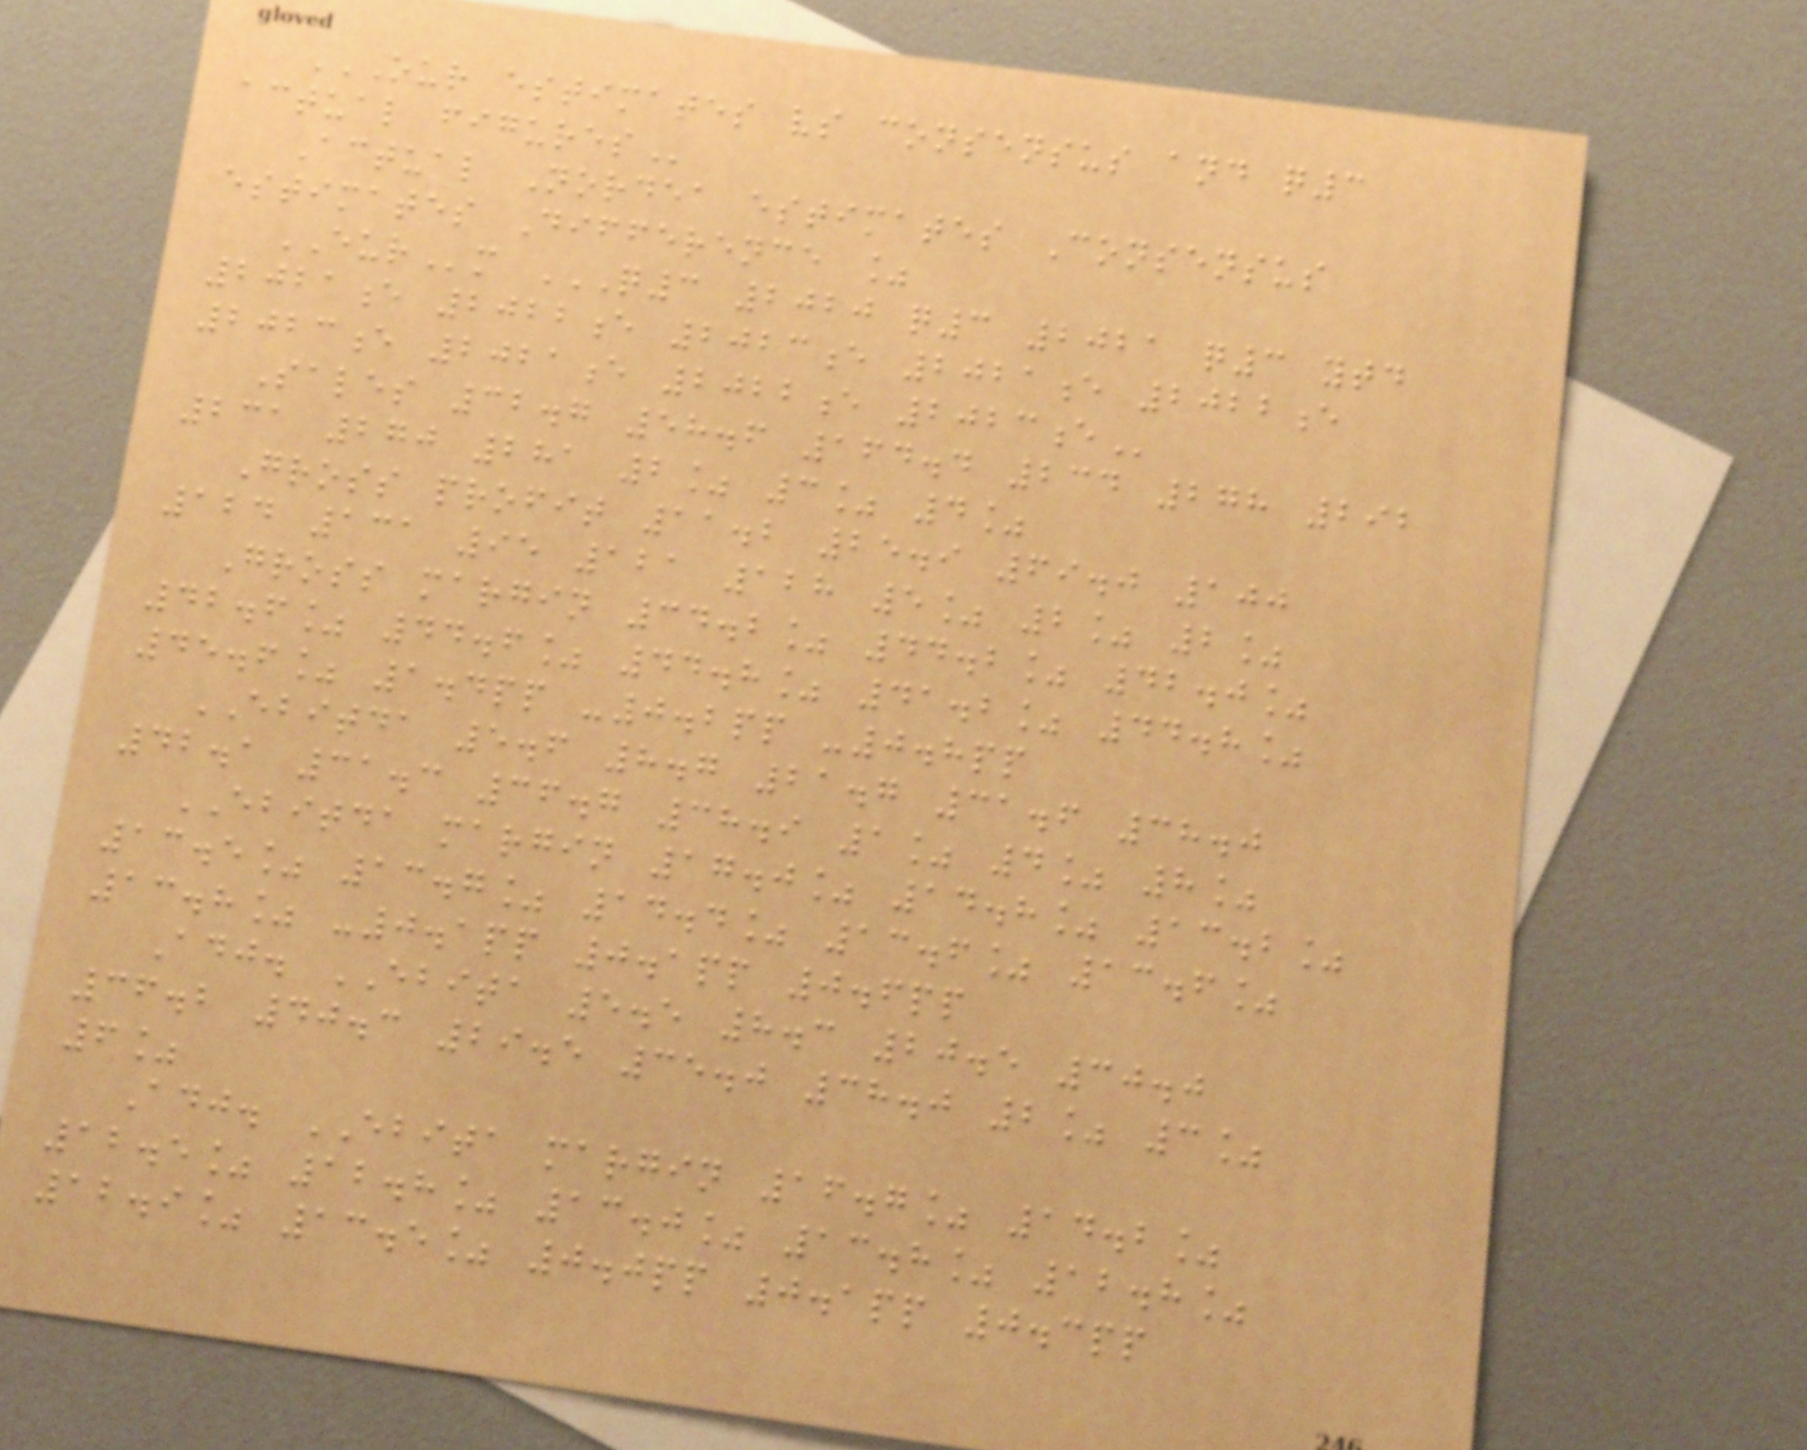OUR ESTIMATES VS CONSENSUS AND Q3
ACTUAL FIGURES
Actual Nordea estimates Consensus
estimates Difference %
EURm Q3 2020 Q3 2021 Q3 YTD
2021E 2022E 2023E 2021E 2022E
2023E 2021E 2022E 2023E
Sales 32.7 58.6 164.4 234 278 292
231 270 281 2% 3% 4%
Gross profit 11.2 25.9 69.0 100
124 131 95 121 128 5% 2% 2%
Gross margin 34.2% 44.2% 42.0%
42.6% 44.6% 44.8% 41.2% 44.8%
45.6% 1.4pp -0.2pp -0.8pp
EBITDA 5.6 8.7 21.7 31.6 38.0
42.1 31.3 36.7 38.9 1% 4% 8%
EBITDA margin 17.0% 14.8% 13.2%
13.5% 13.7% 14.4% 13.6% 13.6%
13.8% -0.1pp 0.1pp 0.6pp
Adj. EBITA 5.5 8.3 20.5 30.0
36.2 40.3 29.5 35.0 38.0 2% 3%
6%
Adj. EBITA margin 16.7% 14.2%
12.5% 12.8% 13.0% 13.8% 12.8%
12.9% 13.5% 0.0pp 0.1pp 0.3pp
